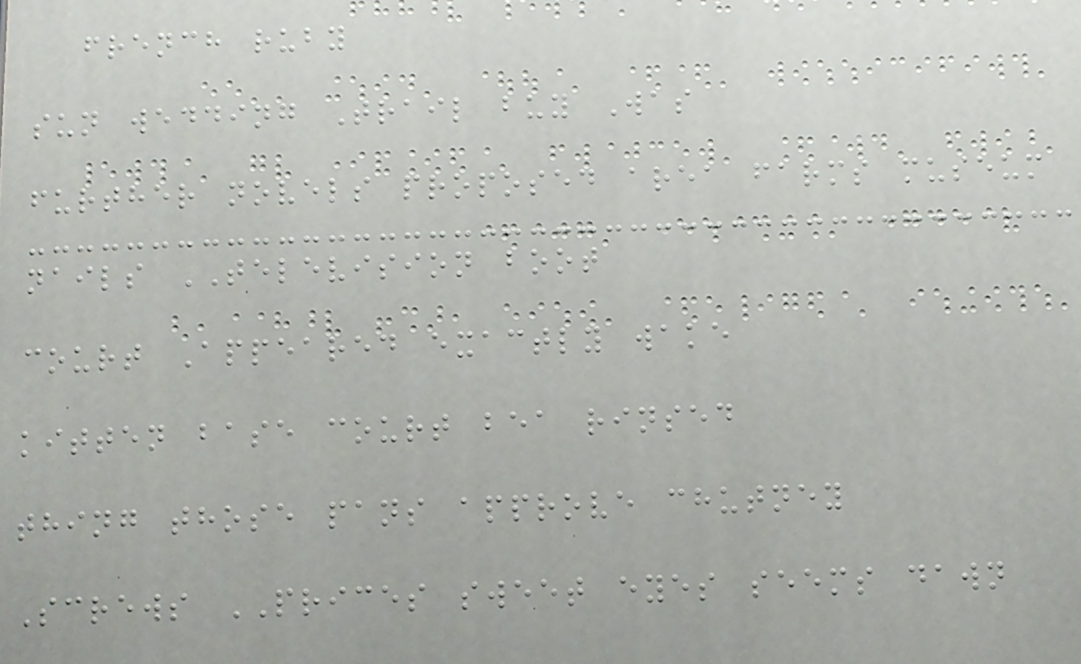french ruby
sun wedding Trail buy Was
further novels proposed area farms museum
nails TELEVISION boot
court Appeared exactly wake
kitten base court bea rinsed
thing those pans approve chutney
Screws PRICES sweet eyes seems dawn
